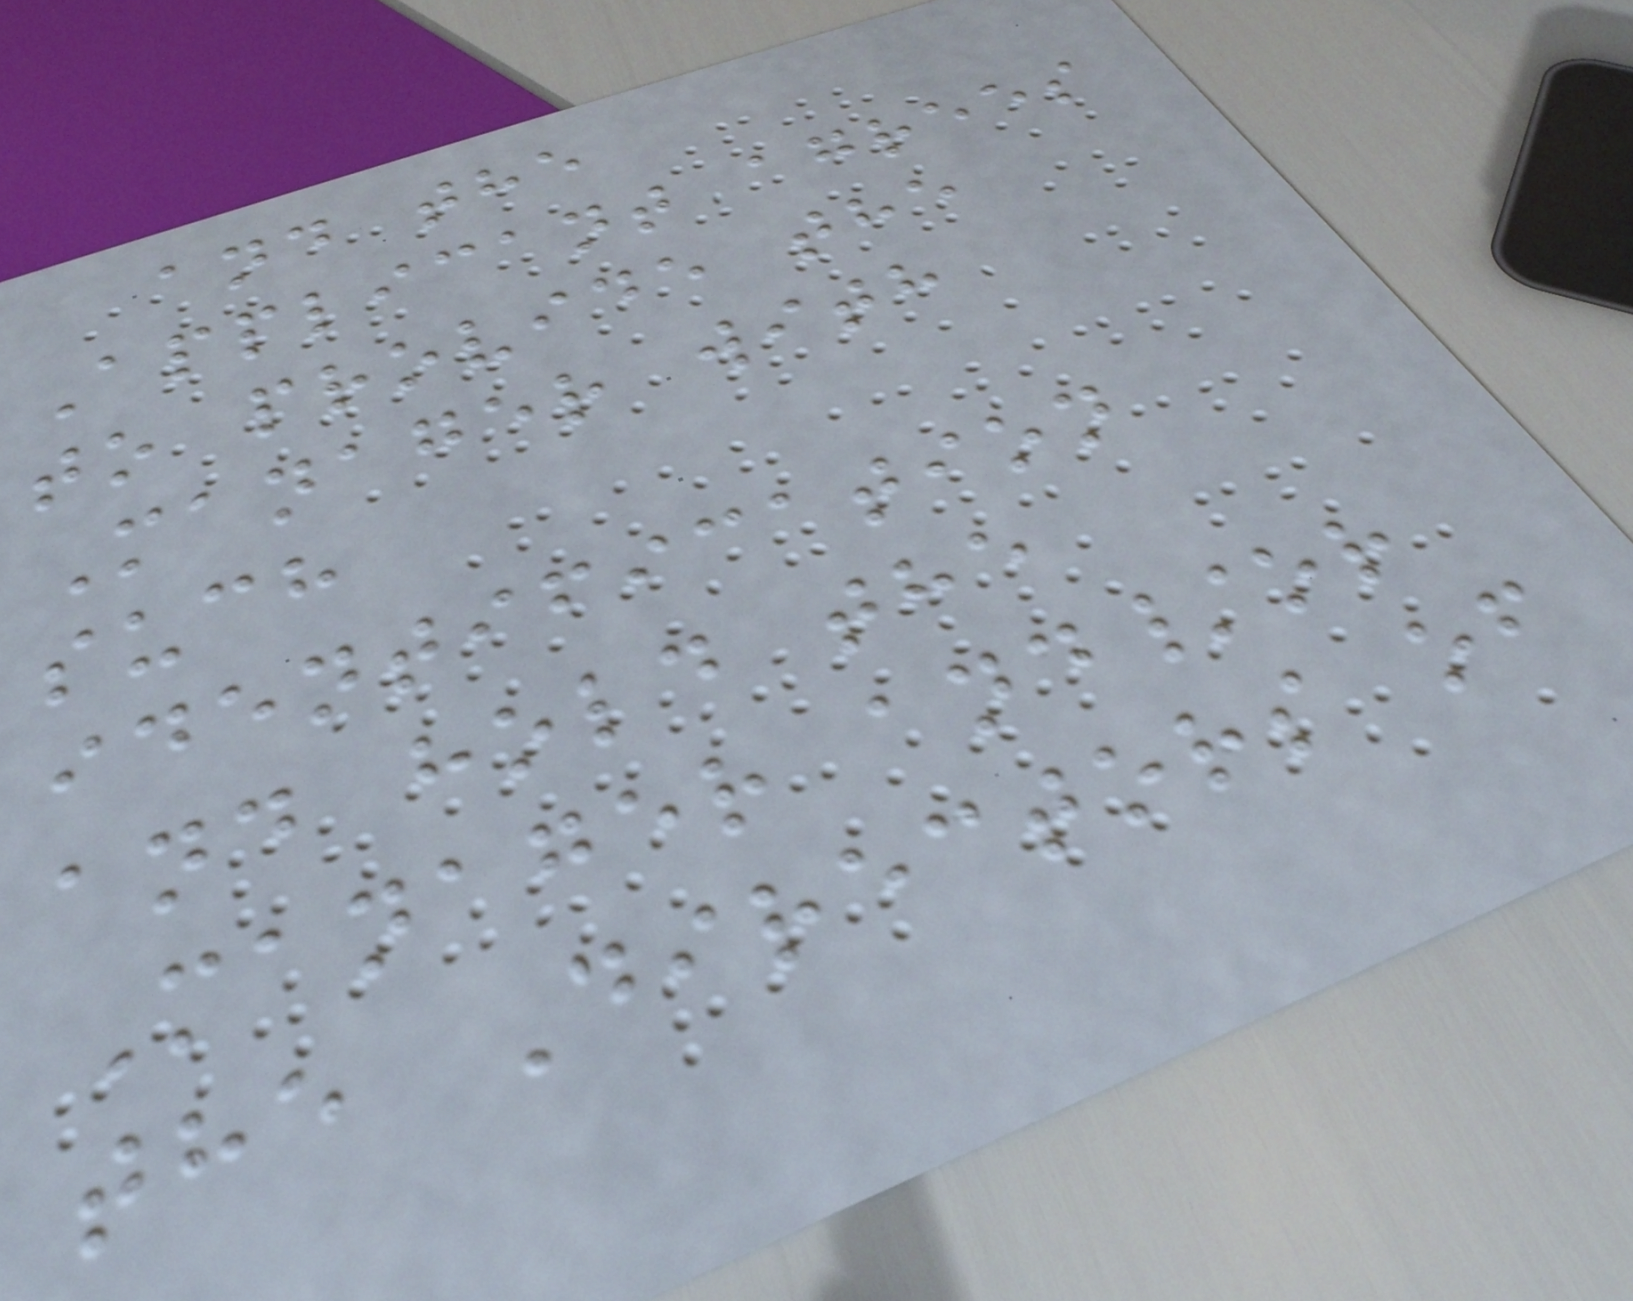and the
Applicant agrees
to provide the
Manager with
such
identification
and hold the
Manager and/or
the Directors of
